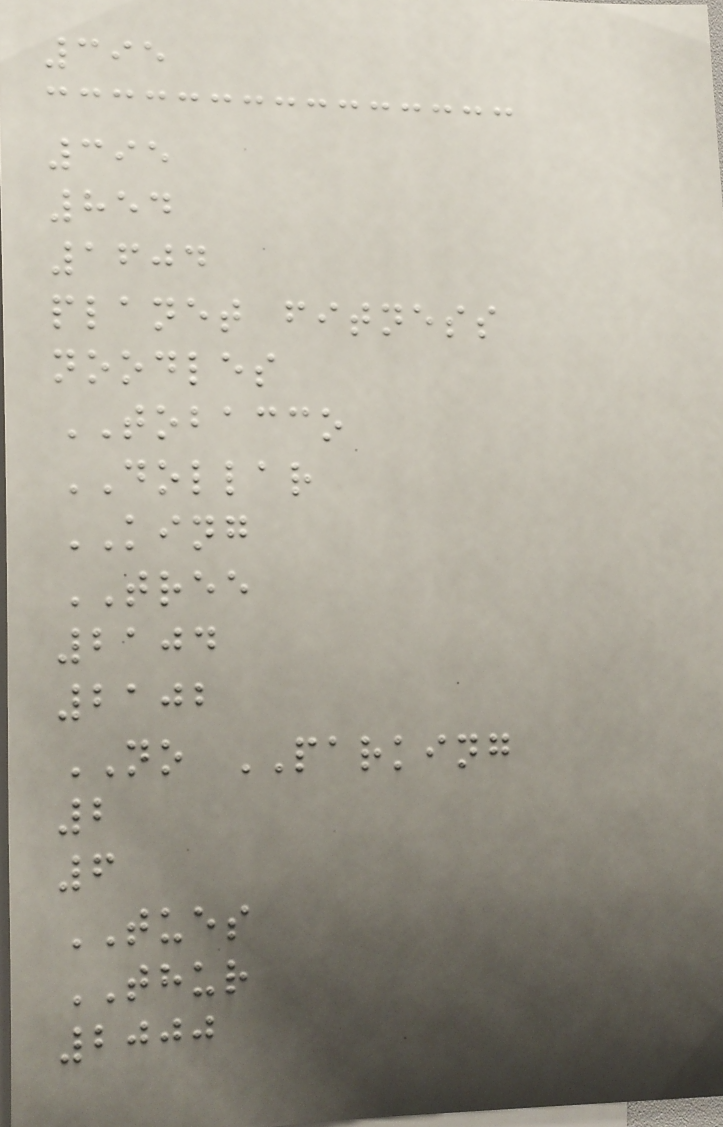395
395
854
1604
planet fitness
noodles
TOBACCO
DOLLAR
KING
TREE
2104
2102
NO PARKING
2
6
TUES
THUR
2000
